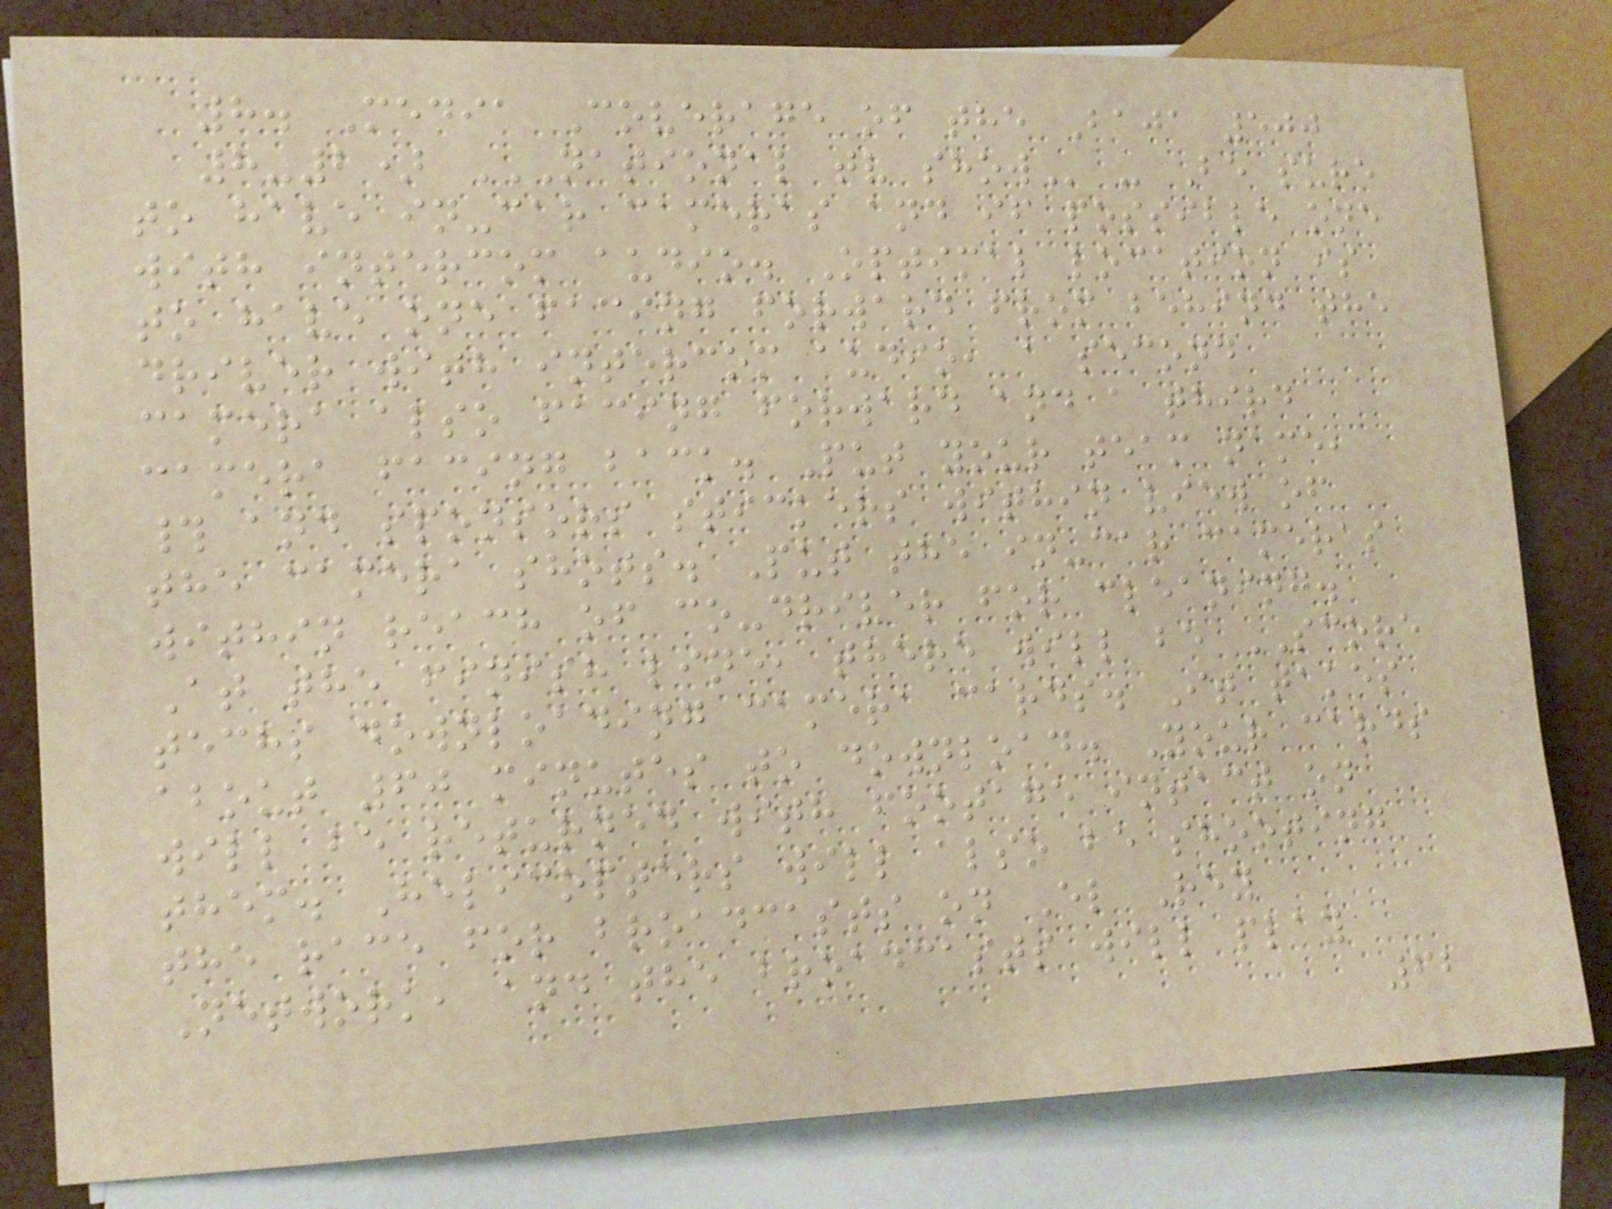8. Media Coverage of the Baja 500
8-2) NATIONAL TV SHOW - Be sure
to have in-car cameras and if possible one
with intercom audio. Optimal location is
to have one facing forward from behind the
driver with intercom audio, a second
camera also facing forward and a third
camera facing back. Put your team name,
# and sponsors stickers within view of
the camera shots. Put the in-car cameras
within reach of co-driver for cleaning.
At the finish line, there will be SCORE
techs downloading camera cards. It takes
about 60 minutes to download. Your cards
will be returned with footage intact on
them. Helicopters will also be shooting
the race for broadcasts on El Rey
Network, and the broadcasts will play
62
